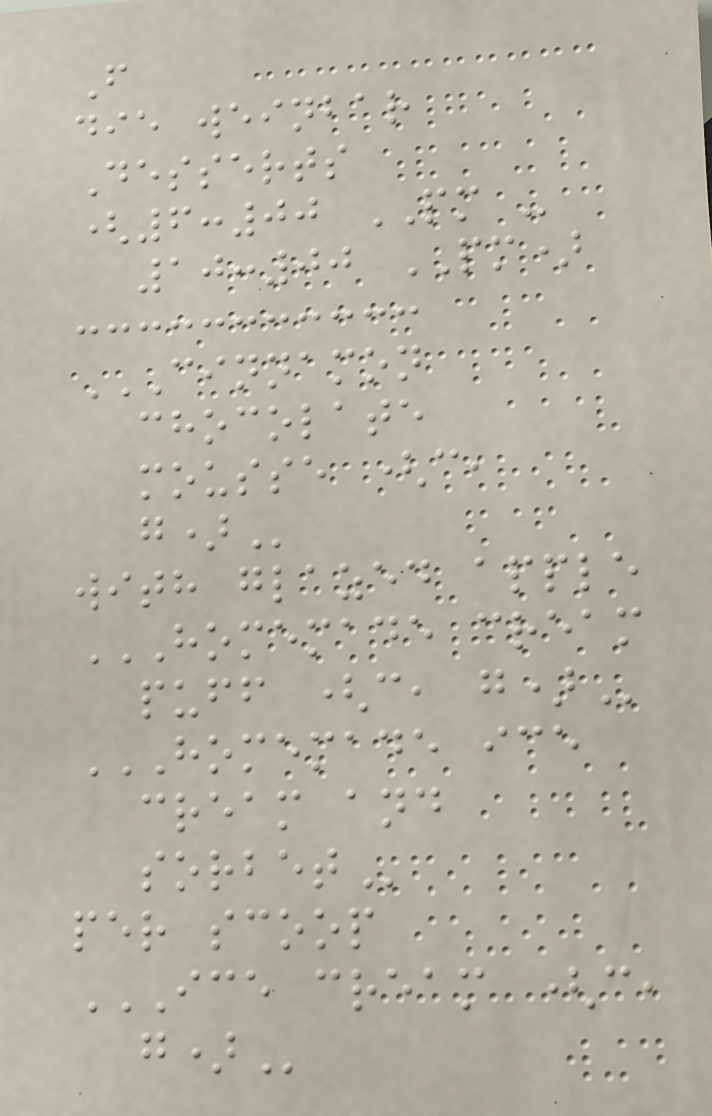F
die weinbar
Desserts
(6:00 PM -
10:00 PM)
CINNAMON
CHOCOLATE
MOUSSE (C,
G)
with glazed apple
HOMEMADE CREAM
PUFF (C, G)
HOMEMADE ICE
CREAM AND
SORBET
per scoop
ICE CREAM (C,
G)
